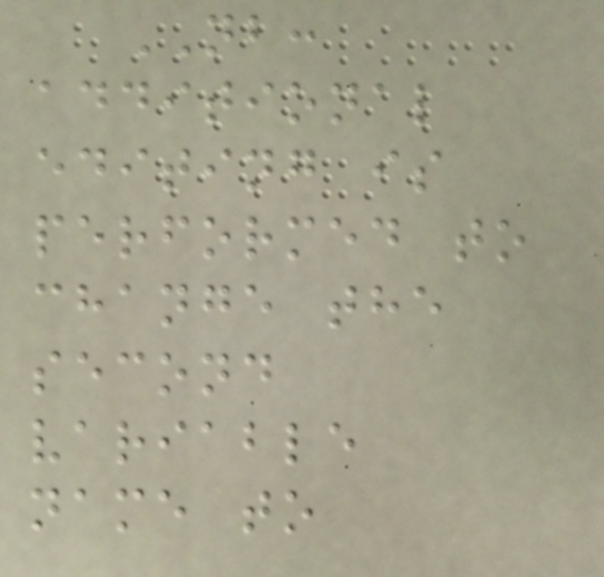NB:
additional
editing is
performed to
change the
second
variable
name to
